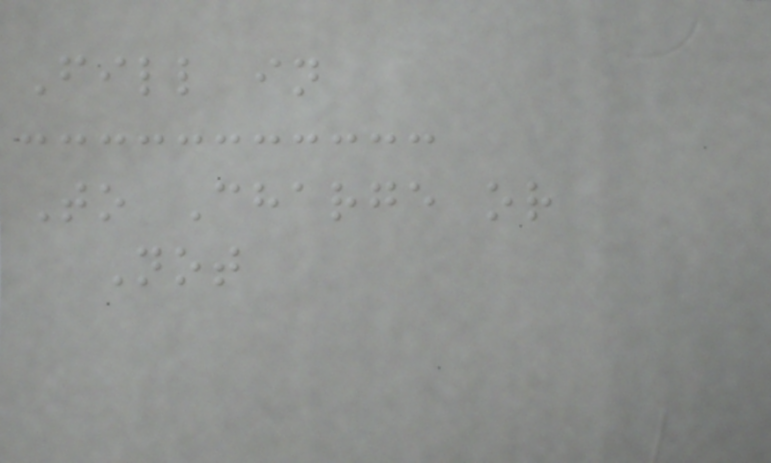Fill in
To Charge or
Not
